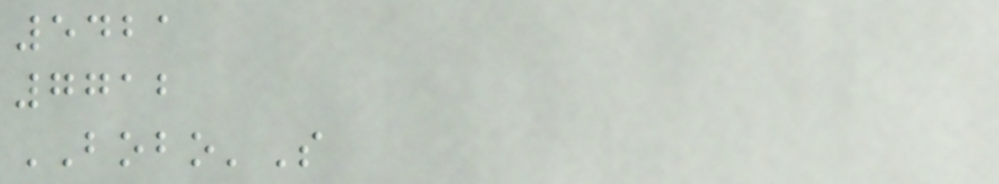5421
7712
BOBO'S
